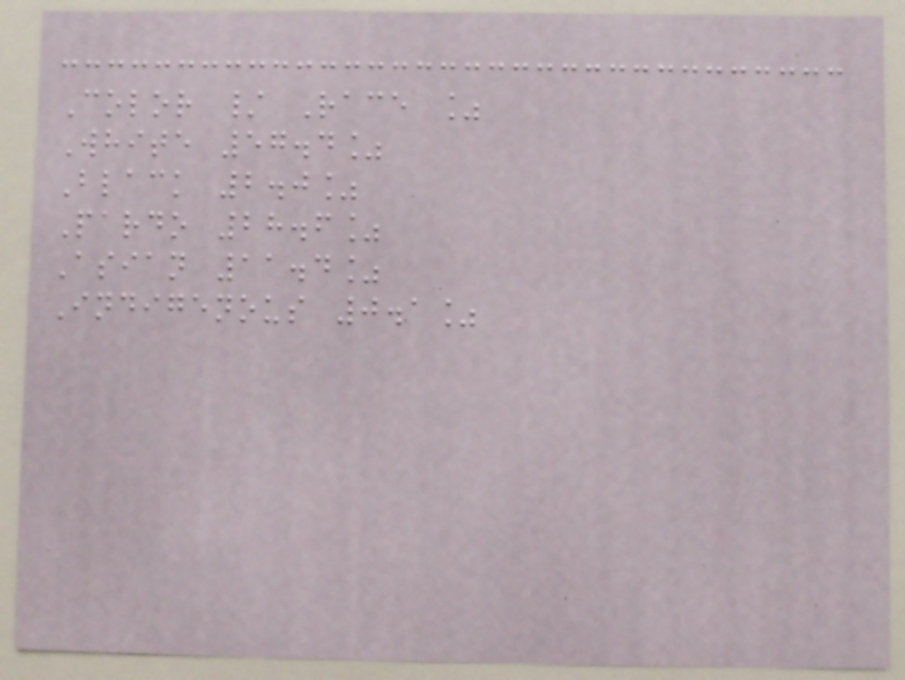Color / Race %
White 57.4%
Black 2.0%
Pardo 28.6%
Asian 11.4%
Indigenous 0.1%
